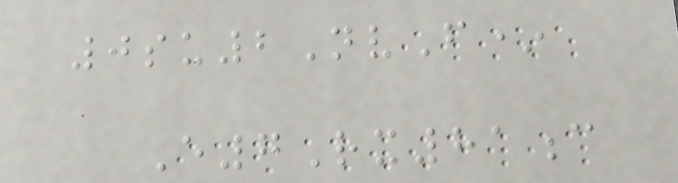0su2NvF*
E7Rx81c
